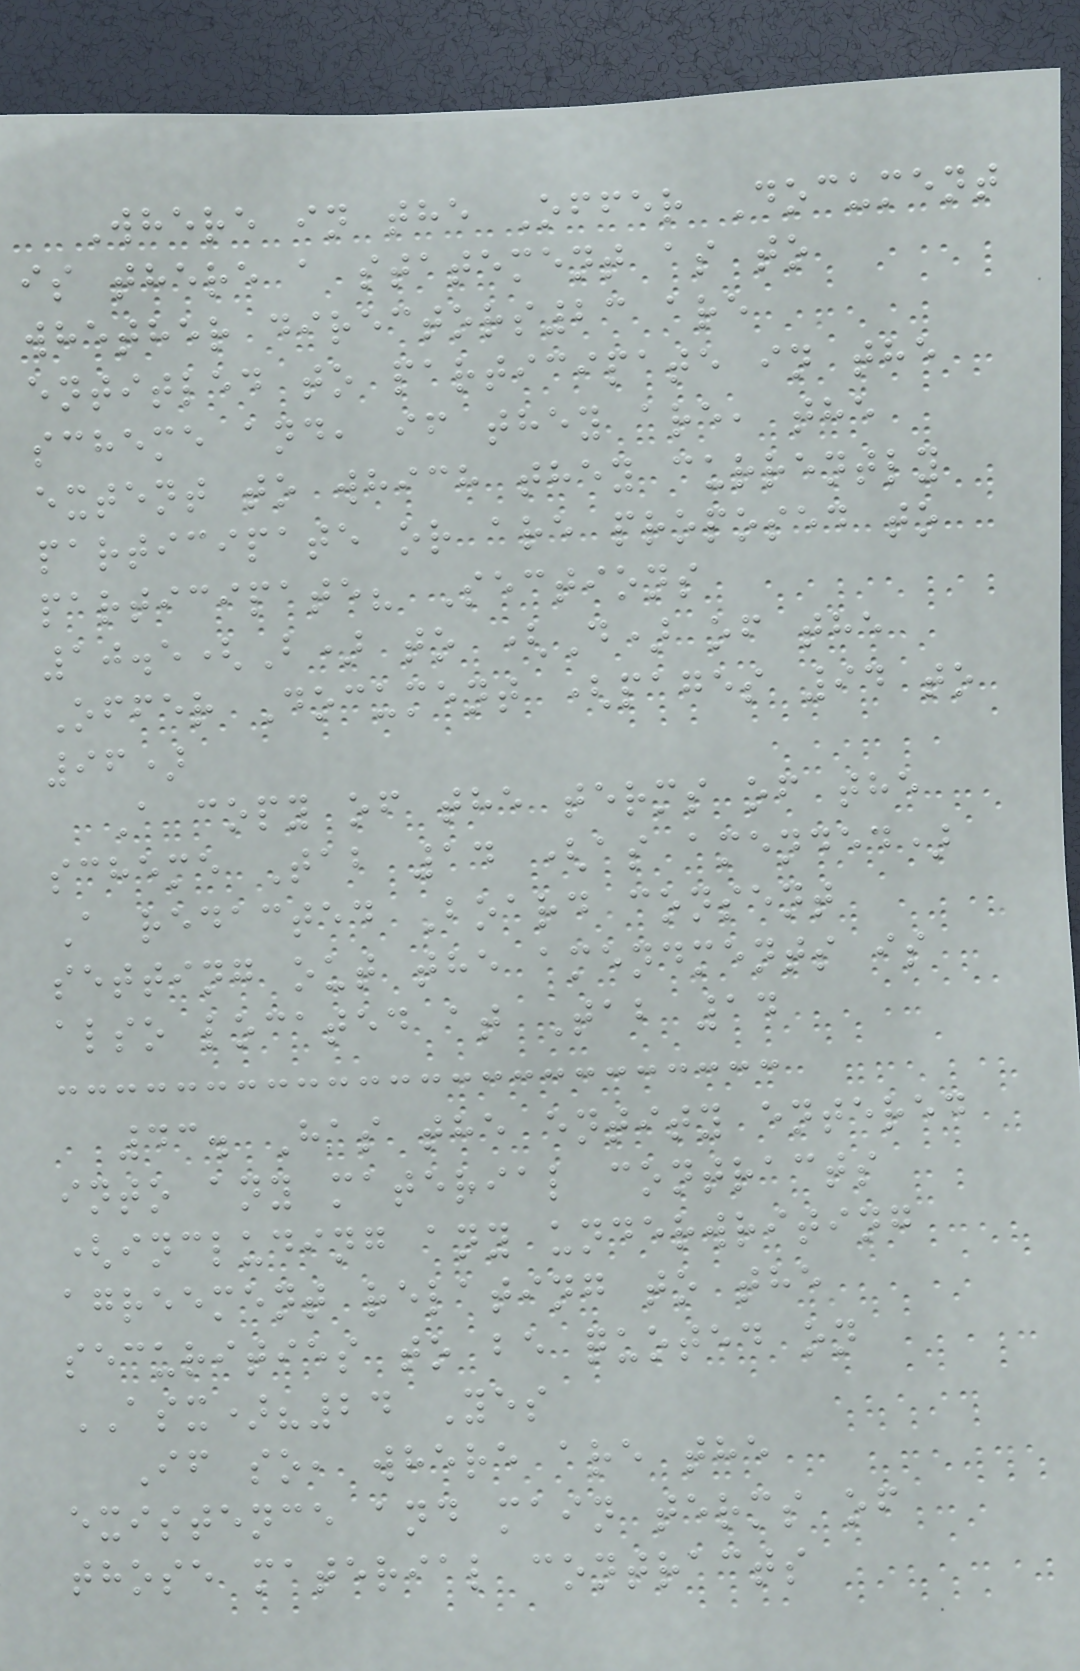Where in the Offer Document
is there a statement as to
whether directors23 are
entitled to participate in the
scheme and, if they are, the
extent to which they currently
participate or are proposed to
participate? Sections
10.5(B) to (D) of the
Offer Document (pages 94 to
96)
A copy of the terms of the
scheme Tab 14 (as amended)
A redacted Board consent
setting out the amendments is
also located at Tab 14
43. Has the entity entered
into any material contracts
(including any underwriting
agreement relating to the
securities to be quoted on
ASX)?24 Yes
If so, where are the
existence and main terms of
those material contracts
